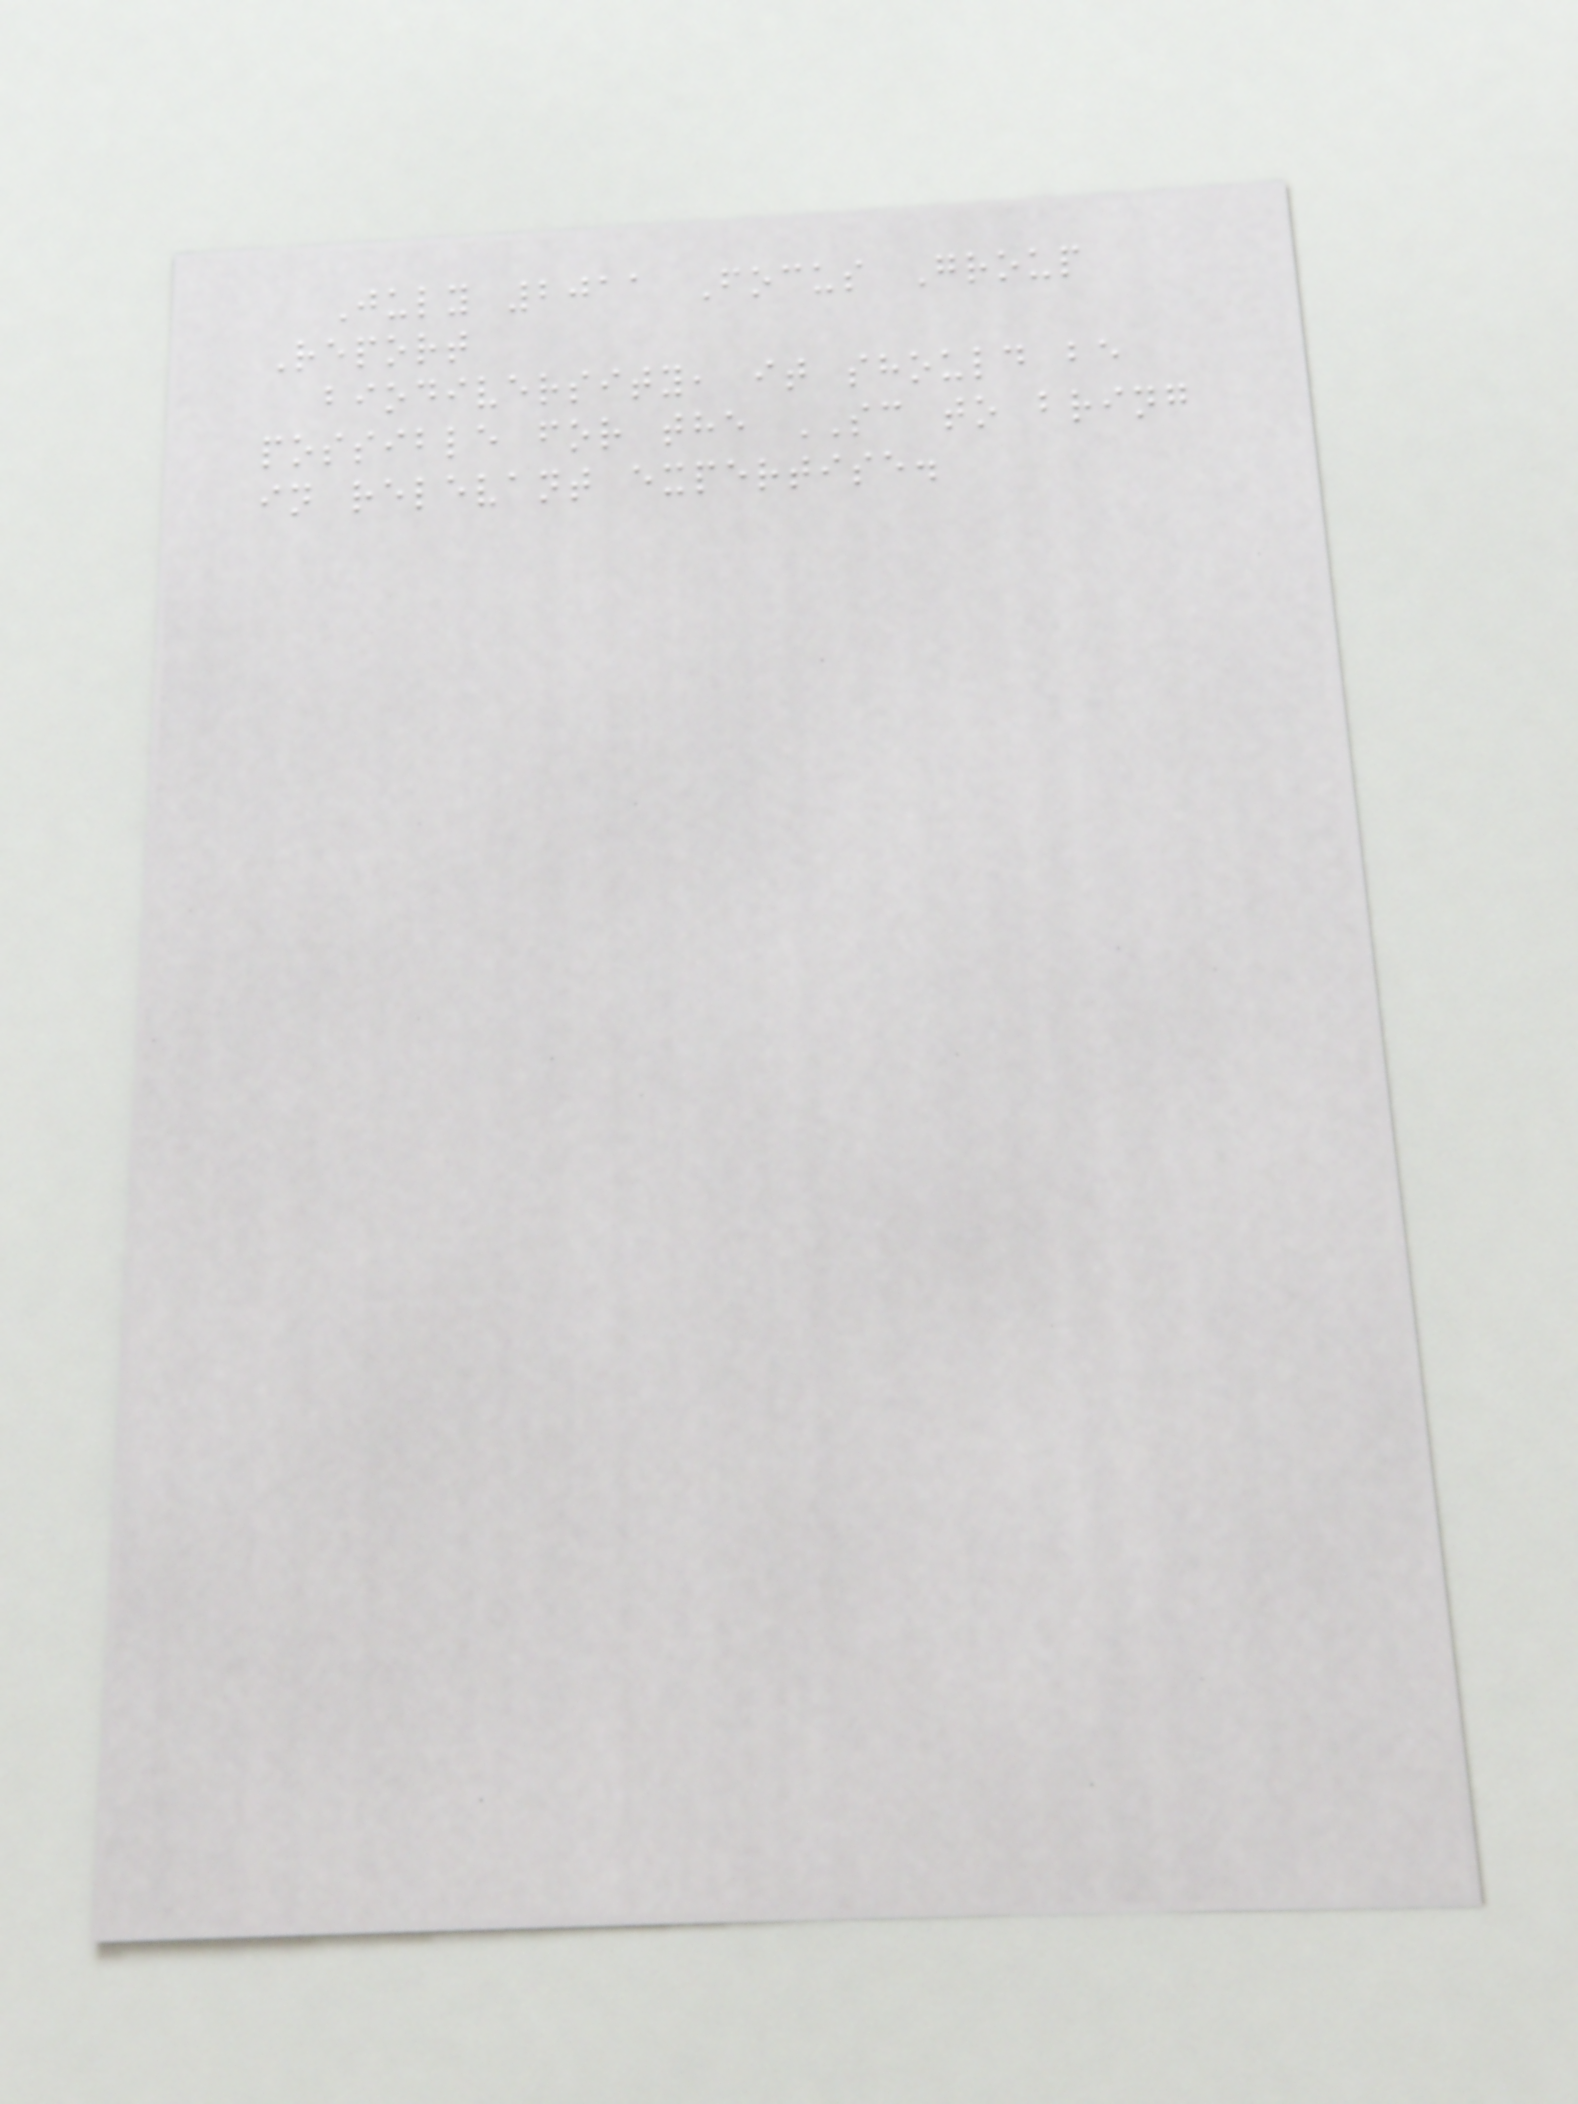July 2011 Focus Group
Report
biodiversity, it should be
possible for the SC to bring
in relevant expertise.
